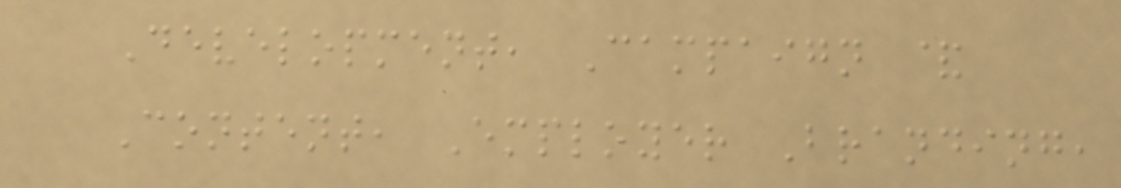Development, Campaign &
Content, Employer Branding,
